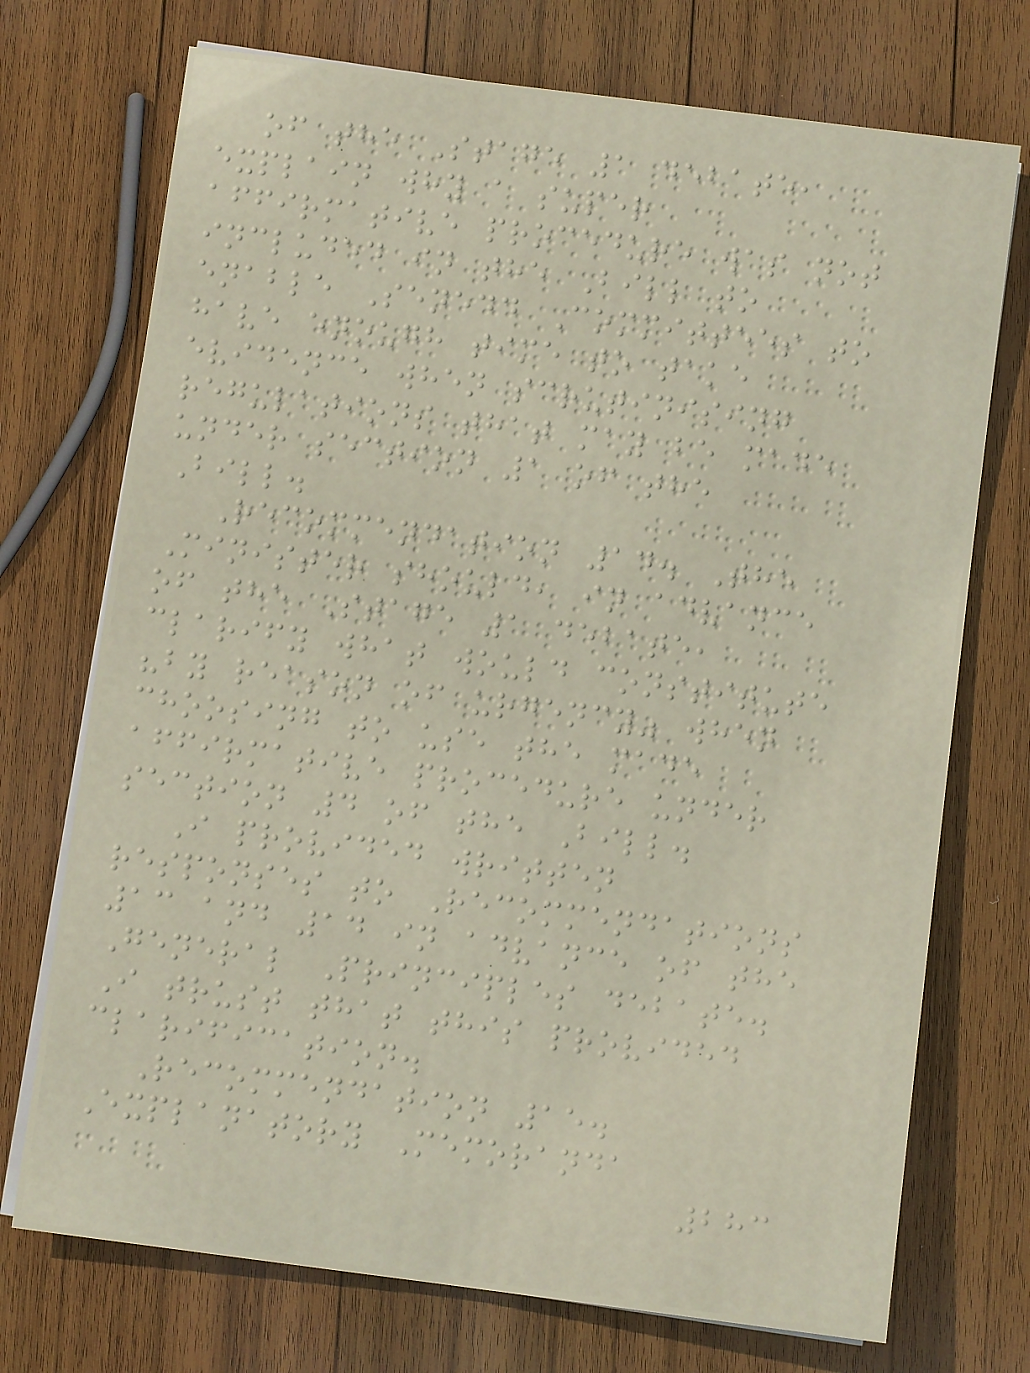of the Stage 1 debate,
explain why a super
affirmative procedure was not
included in the Bill to
enable Senedd Committees to
have enough time to take
evidence when scrutinising
regulations that may be made
under section 1 of the
Bill.
Recommendation 14. The
Minister should, in advance
of the Stage 1 debate,
clarify what would constitute
"by reason of urgency" when
choosing to use the made
affirmative procedure under
section 4 of the Bill.
I provided written
responses to Recommendations
13 and 14 in advance of the
General Principles debate.
I trust that this provided
clarification.
Recommendation 15.
Explanatory Memoranda
283
